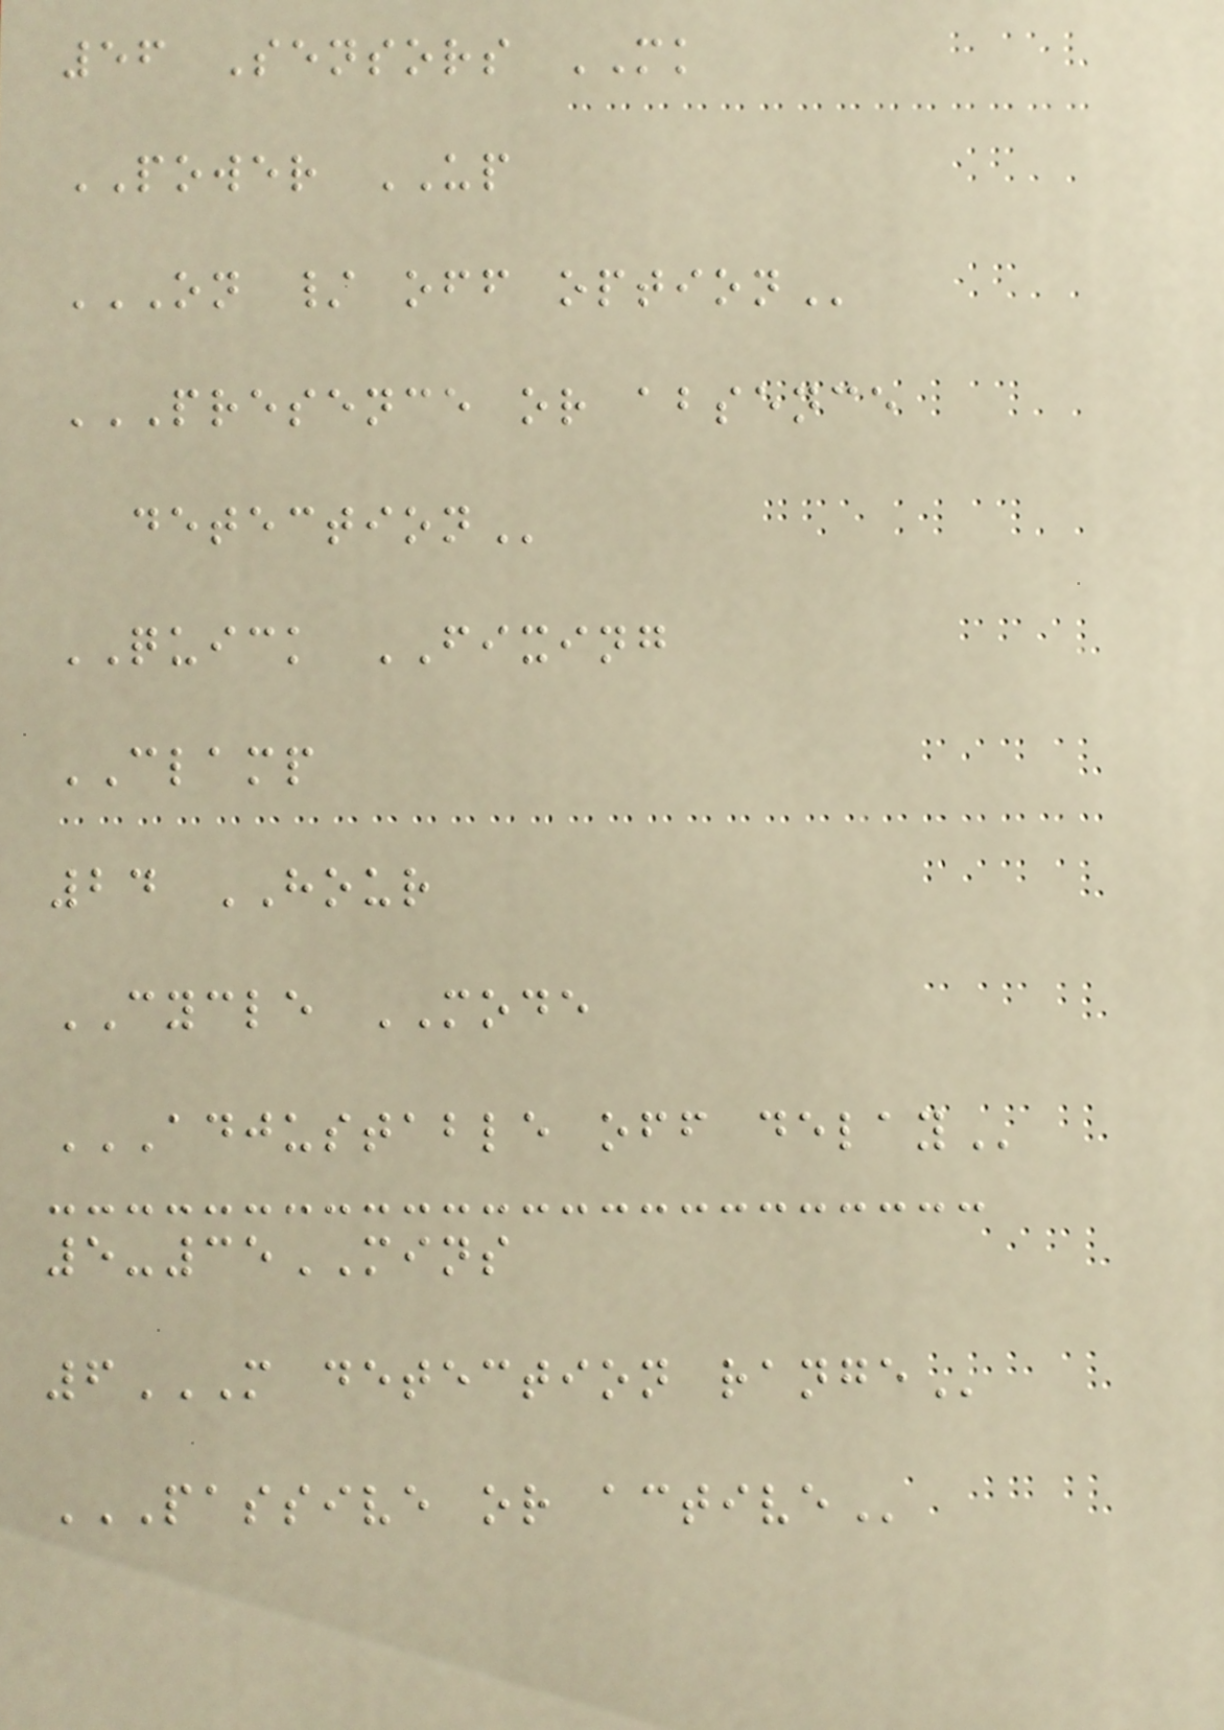56 Sensors MK
POWER UP
ON / OFF OPTION
PRESENCE OR ABSENCE
DETECTION
QUICK FIXING
CLAMP
24 HOUR
CYCLE MODE
ADJUSTABLE OFF DELAY
5-35MINS
6M DETECTION RANGE
PASSIVE OR ACTIVE
